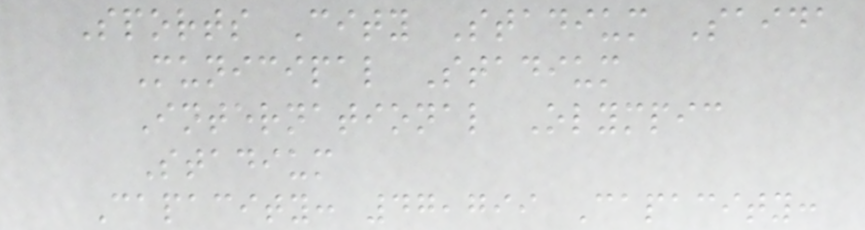Sports City Stadium Saida
Municipal Stadium
International Olympic
Stadium
Capacity: 47,799 Capacity:
